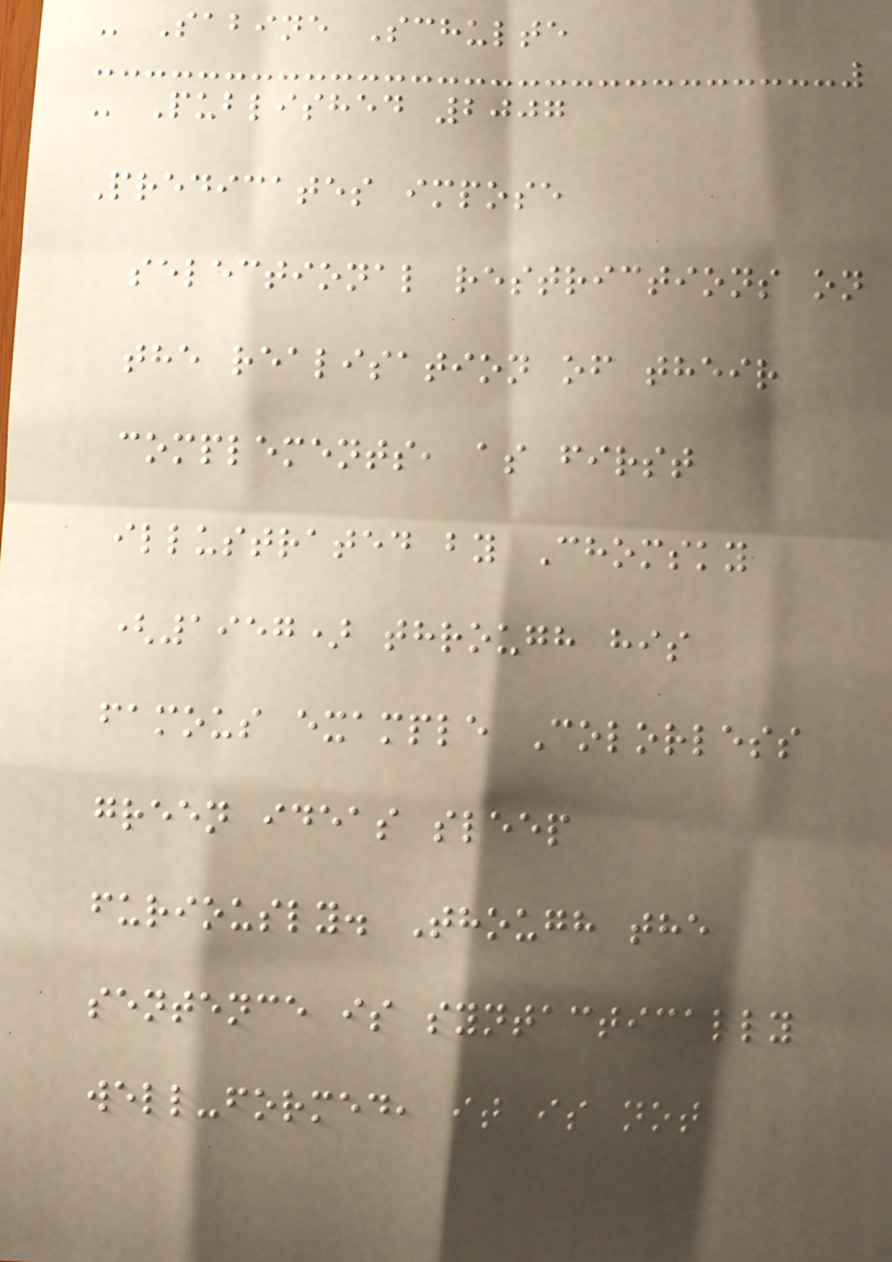- Sabine Schulte
- Published 2007
Predicates impose
selectional restrictions on
the realisation of their
complements, as first
illustrated by Chomsky
(1957) through his
famous example Colorless
green ideas sleep
furiously. Though the
sentence is syntactically
well-formed, it is not
